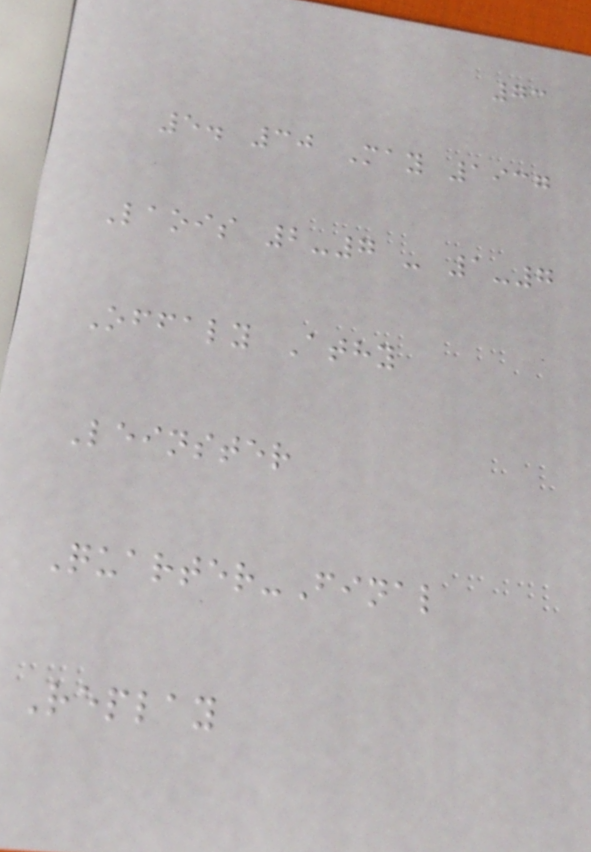73
5. 30 May 1937
Laois 2-7 - 1-7
Offaly Athy
Leinster
Quarter-Final
Replay
